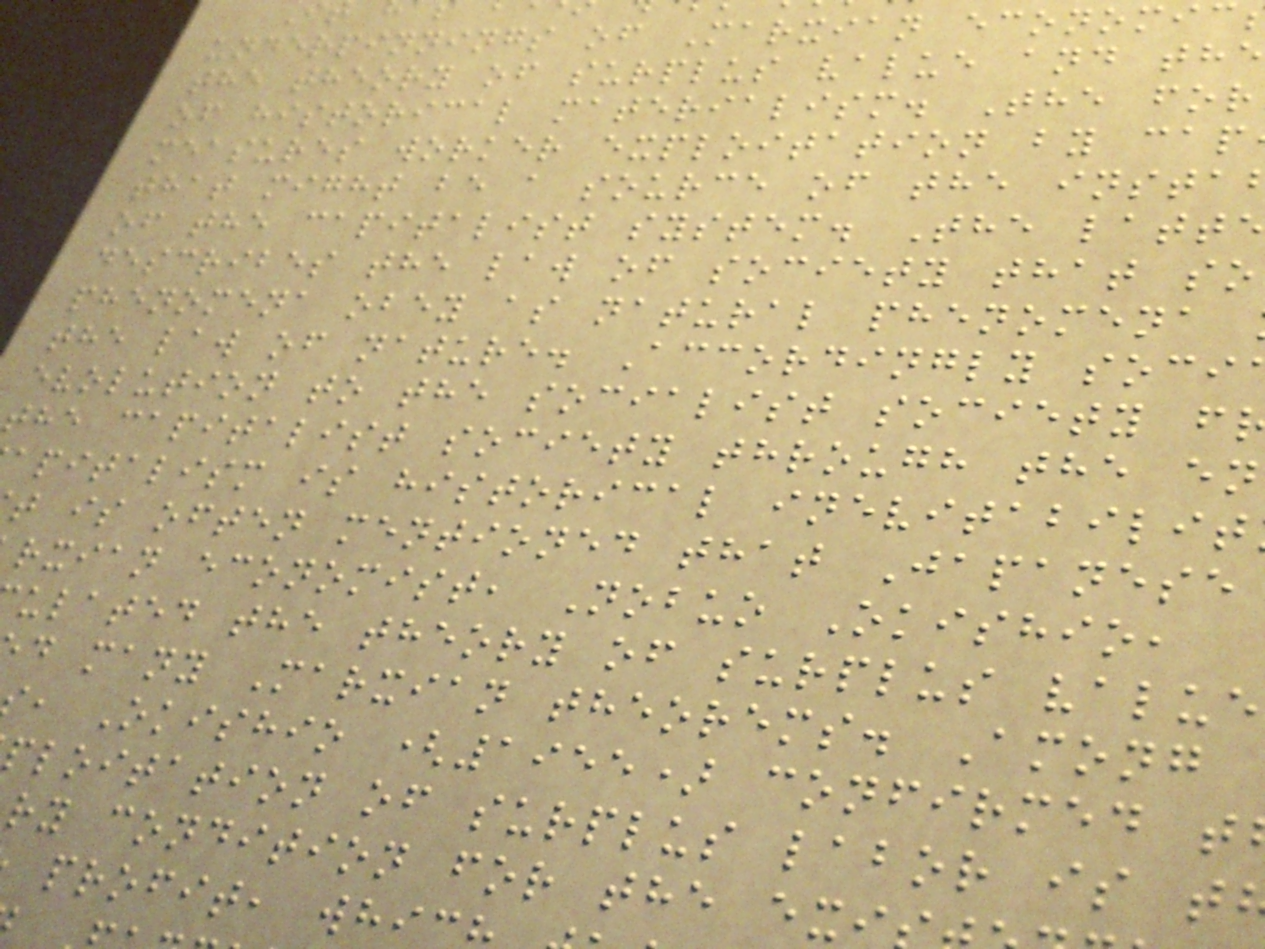underpinnings of Marxian economic
the theory of surplus value and th
of historical materialism. The for
measures worker exploitation by cap
that might be a source of the insta
of the capitalist system. The latt
describes the law of society that so
phenomena obey as natural phenomena
the law of nature. Accordingly soci
evolution to the socialist society f
the capitalist society through the en
apitalism is historical inevitabilit
t is often mentioned that Japanese
rxian economist, Nobuo Okishio,
ulated the theory of surplus value
d many Marxian theorems. Among
, Okishio (1955) confirmed t
ploitation of surplus labor is t
ry condition for the exi
profit, whi
